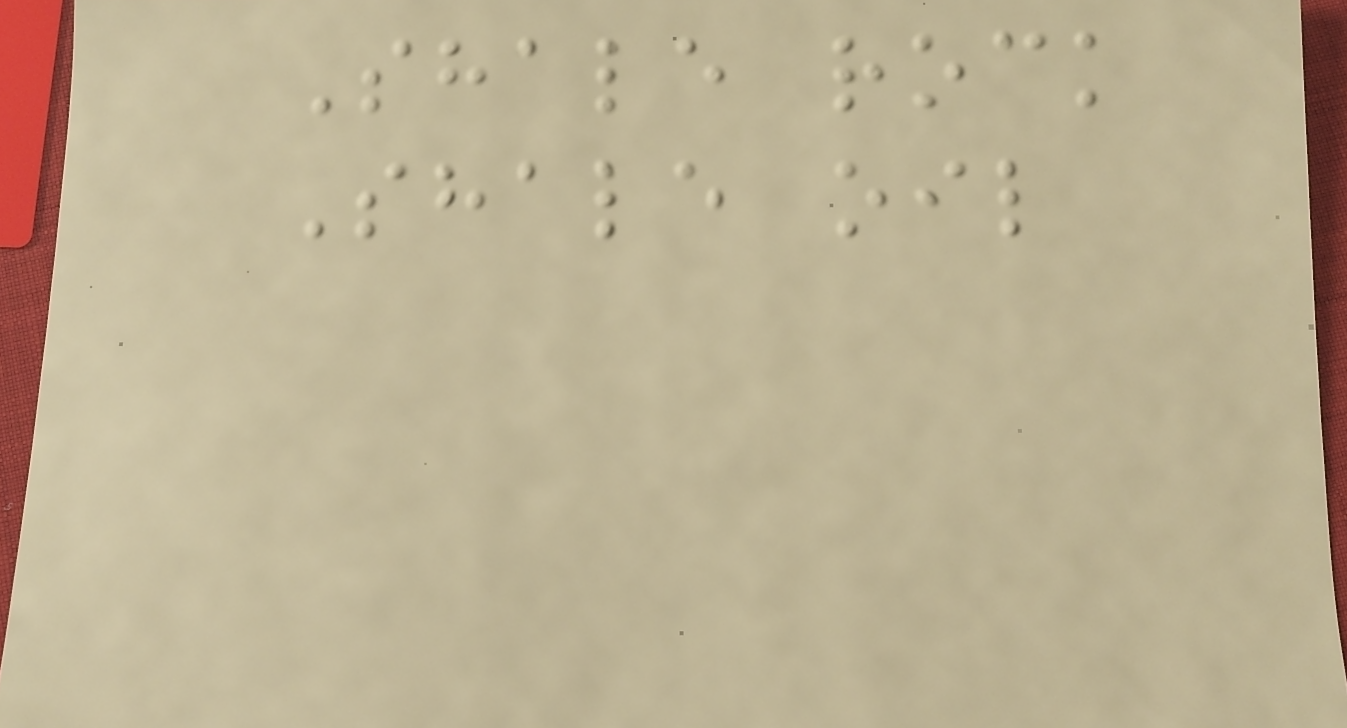Shale rock
Shale oil
